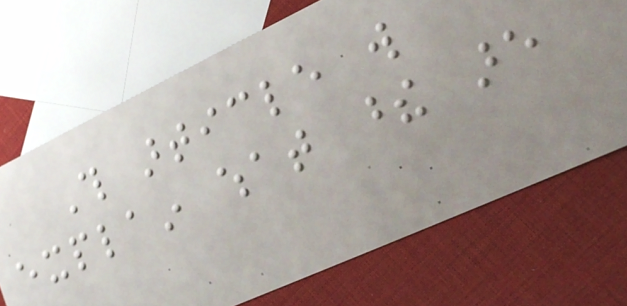This article will
explain what these are
